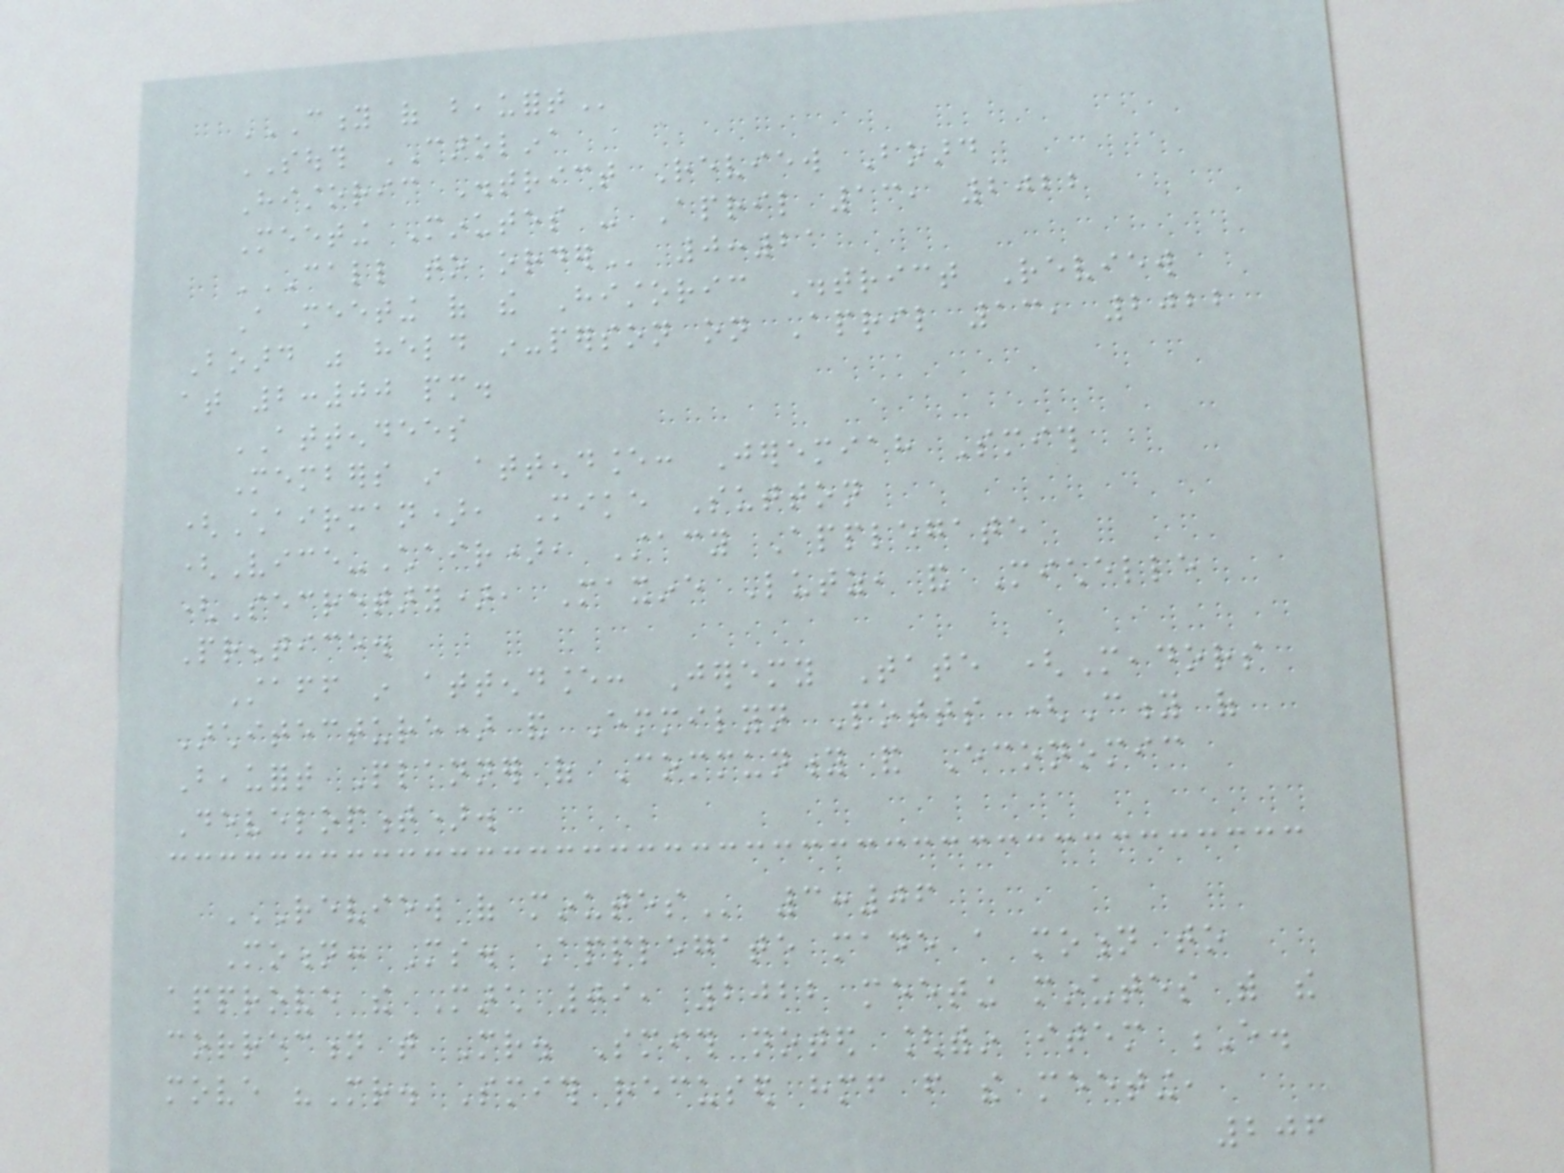CITY OF BEAUFORT
SOUTH CAROLINA
Historic District Review Board
Meeting Minutes - April 13, 2022
CALL TO ORDER 0:21
A meeting of the Historic District Review
Board was held in-person on April 13, 2022
at 2:00 pm.
ATTENDEES
Members in attendance: Jeremiah Smith
(Chairman), Mike Sutton
(Vice-Chair), Stacy Applegate
(Secretary), Maxine Lutz, and Michelle
Prentice.
Staff in attendance: Jeremy Tate (Meadors
Architecture) and Emmilyn Potts (City of
Beaufort Planner of Community and Economic
Development).
REVIEW OF MINUTES 3:06
Motion: Ms. Applegate made a motion to
approve the March 09, 2022 meeting minutes with the
correction that Mr. Smith noted [within item E.
move "Mr. Smith recused himself from the meeting,
206
